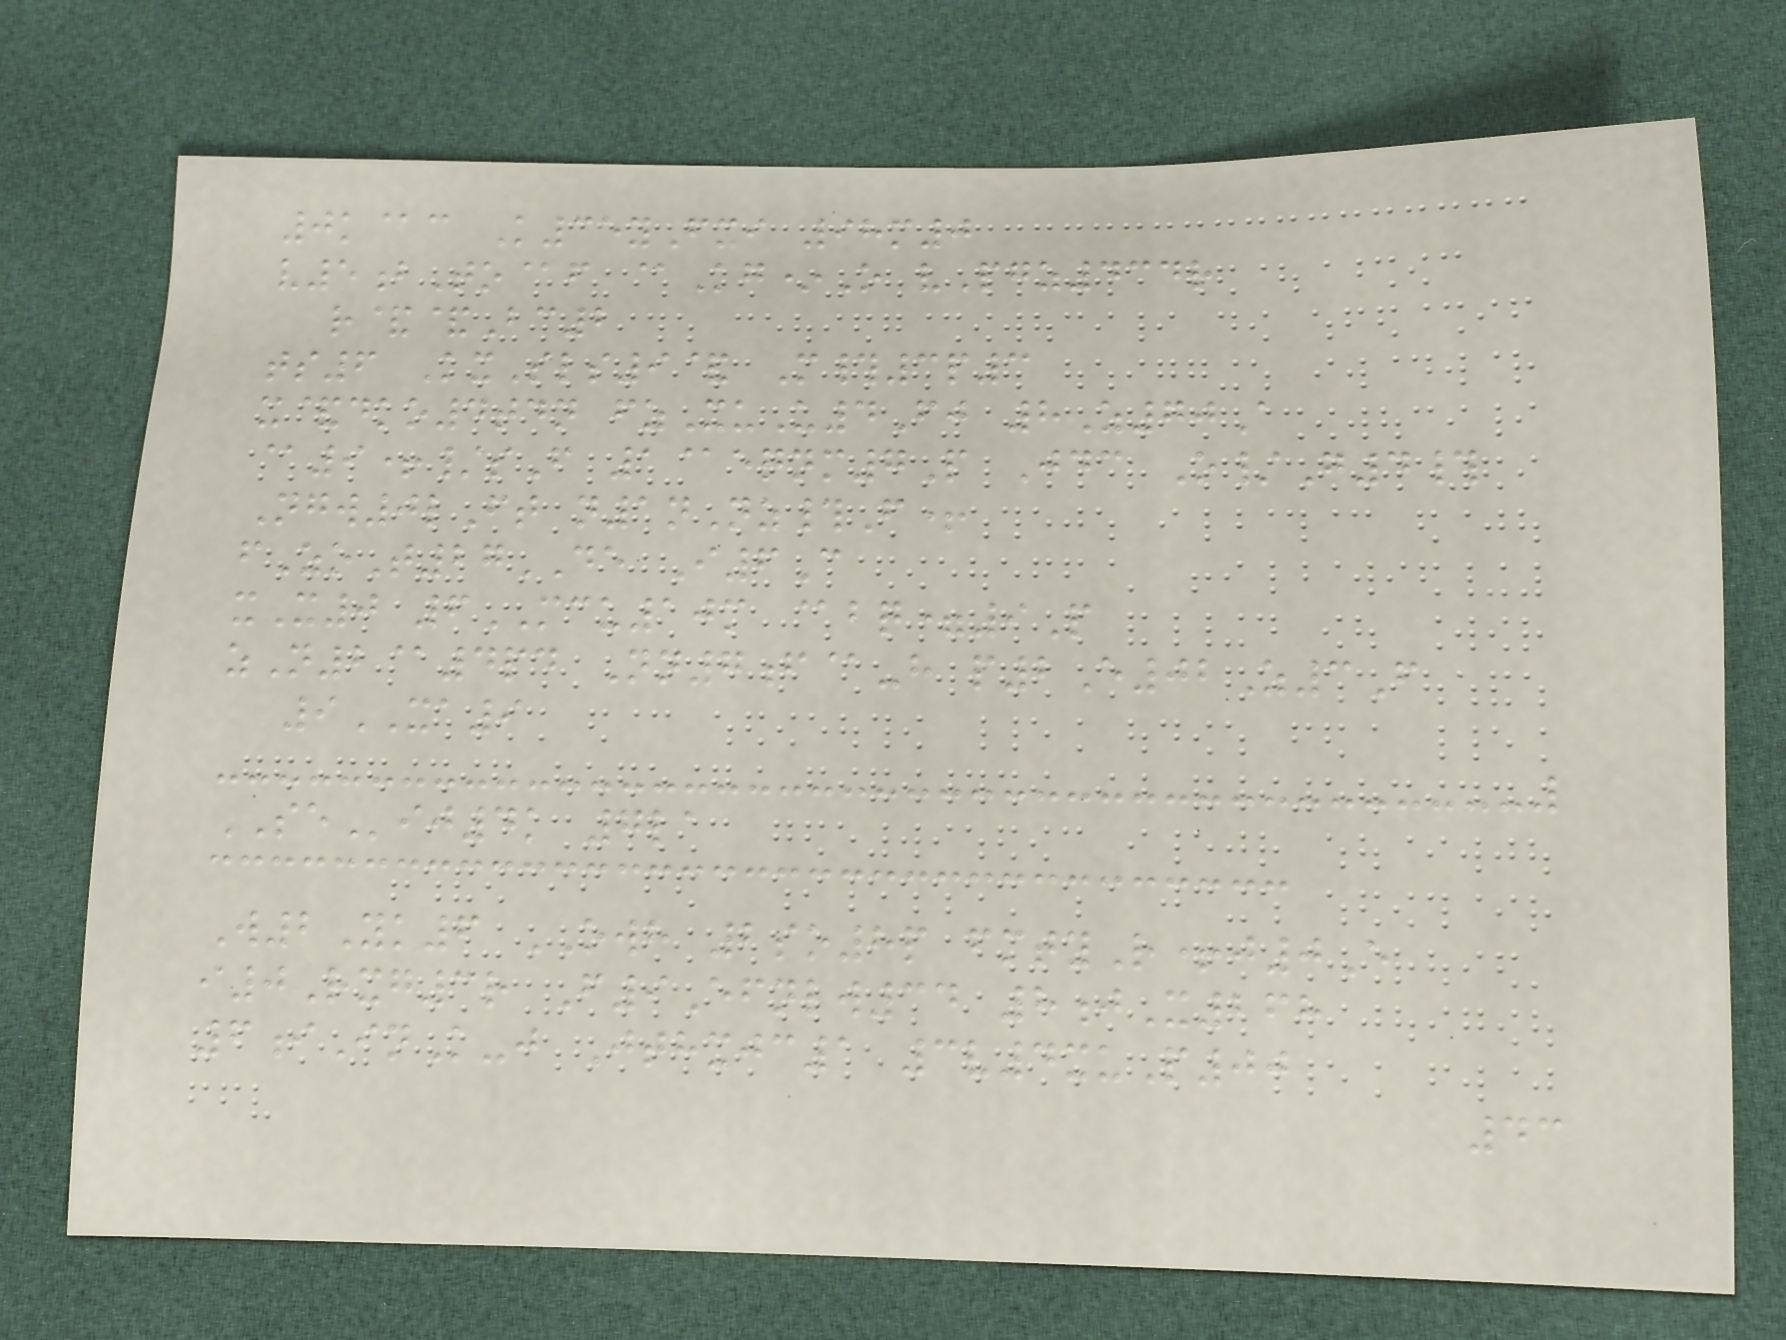0k@c K35yFxi 98m0
v5bTo@f @Kg*O vPgz434r
r&&Bc2
ts6 KxSls9& M#3p3
x&dko4tdn fzXuU4Fj 8Z70A
@9+/sF 1@eqnm7P Jdc O/G4#
Ngw0lFt n1nNz#F+
fZoT27DE I6C
xX0 6MCU10m @bq=9P
zN2@4pd Nn7f@-h p2E02Z3F
9XA9
SEij4k 7la
W2Yk6 OWH 2so8p fmtyR+j0E
i0Rxg3r F9Efnlw34 8jX268
6iInK-j Jthxjc1 3v4xuP00
43
